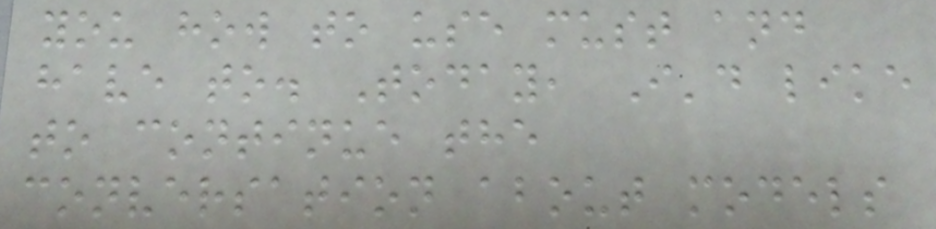you how to use must and
have to. Today, I'd like
to continue the
conversation about models
